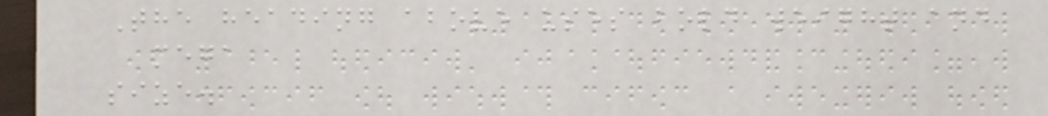The heading above uses bold weight and
mega
size.
